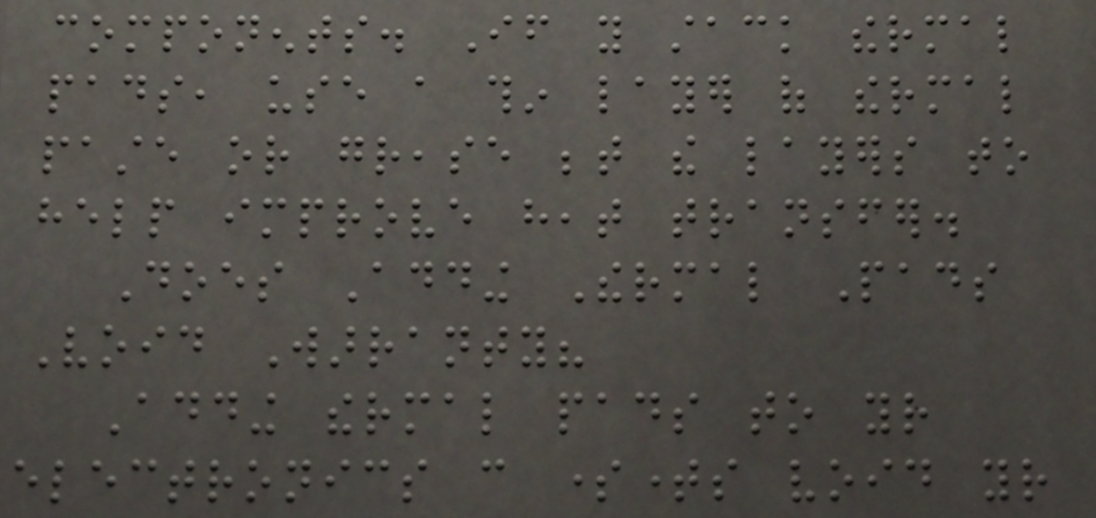components. If you stack thermal
pads, use a thin layer of thermal
paste or grease between the layers to
help improve heat transfer.
Does Adding Thermal Pads
Void Warranty?
Adding thermal pads to your
electronics can sometimes void your
